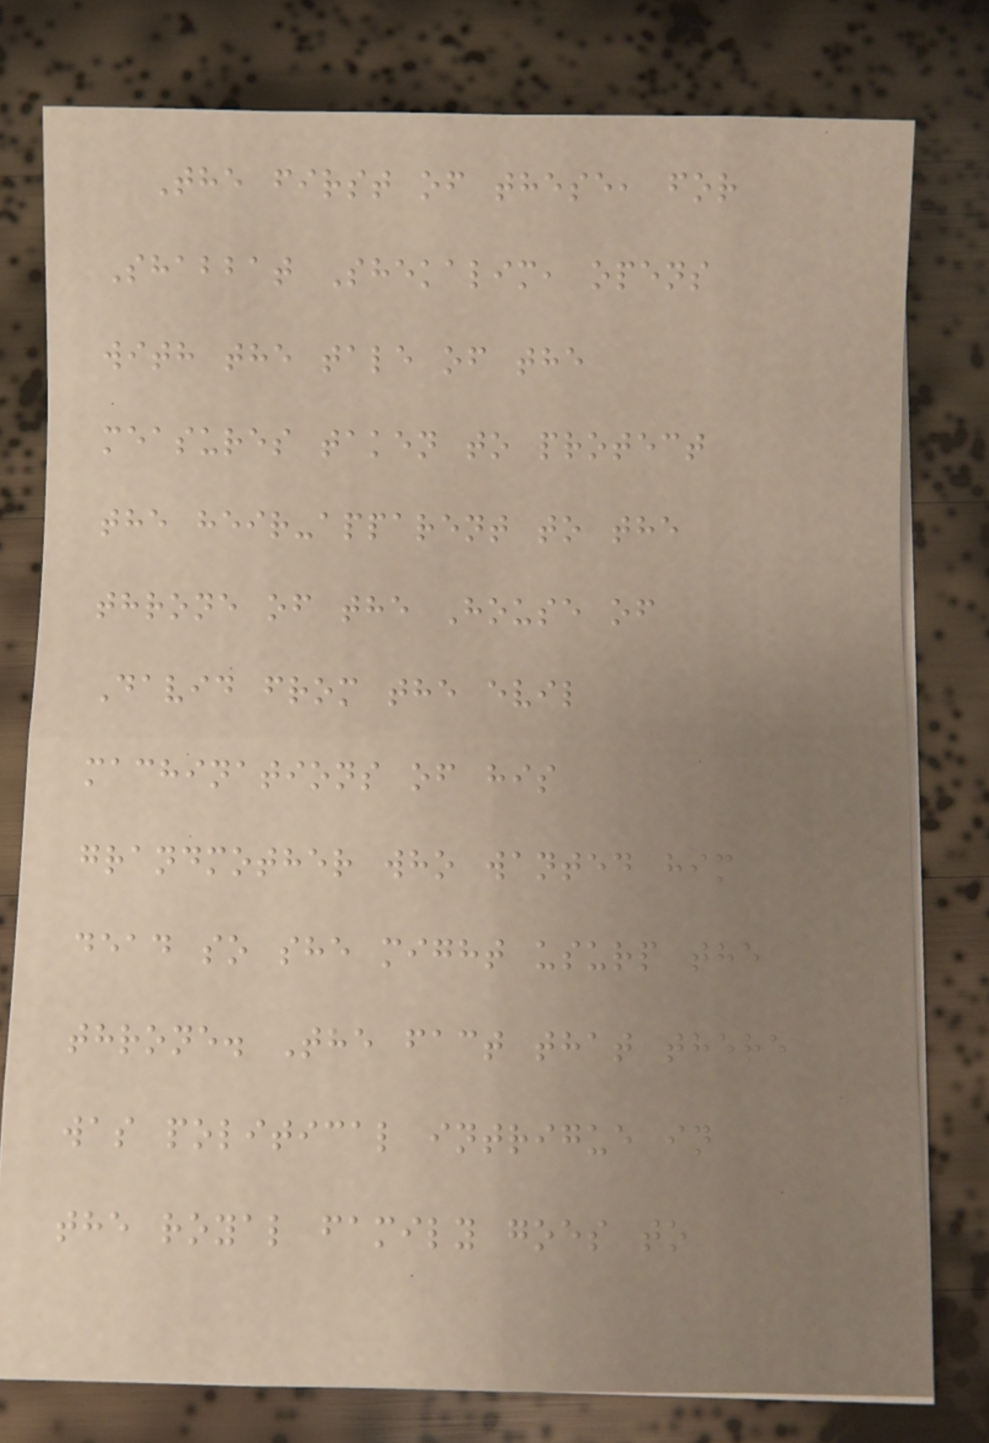The first of these, for
Shabbat Shekalim, opens
with the tale of the
measures taken to protect
the heir-apparent to the
throne of the House of
David from the evil
machinations of his
grandmother who wanted him
dead so she might usurp the
throne. The fact that there
was political intrigue in
the royal family goes to
